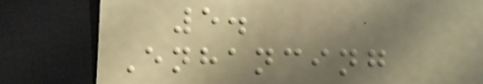5.
Enhancing
